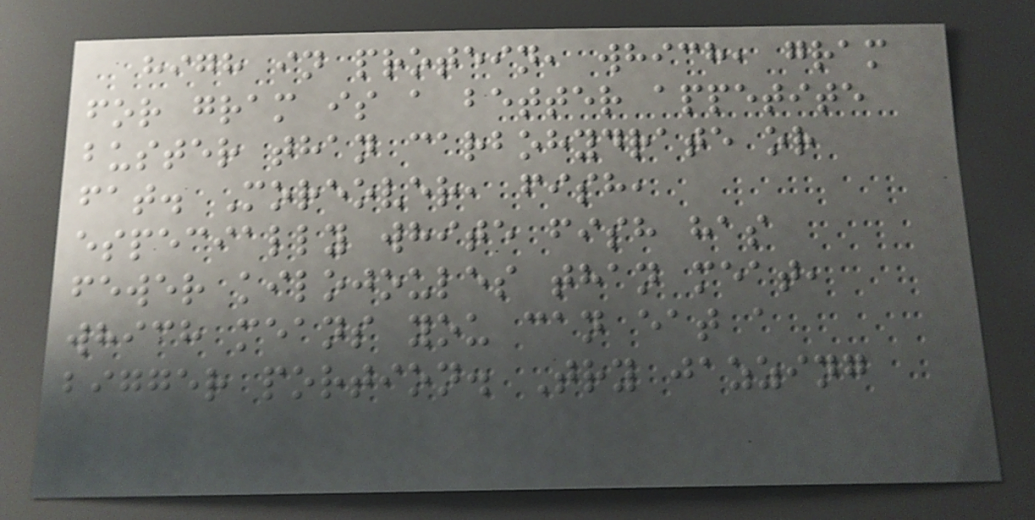high in protein, which, gram
for gram is a better appetite
buster than carbohydrate or
fat. Moreover, fish,
especially white fish has
fewer kilojoules than meat,
which means you can eat a
bigger portion. Try jazzing
